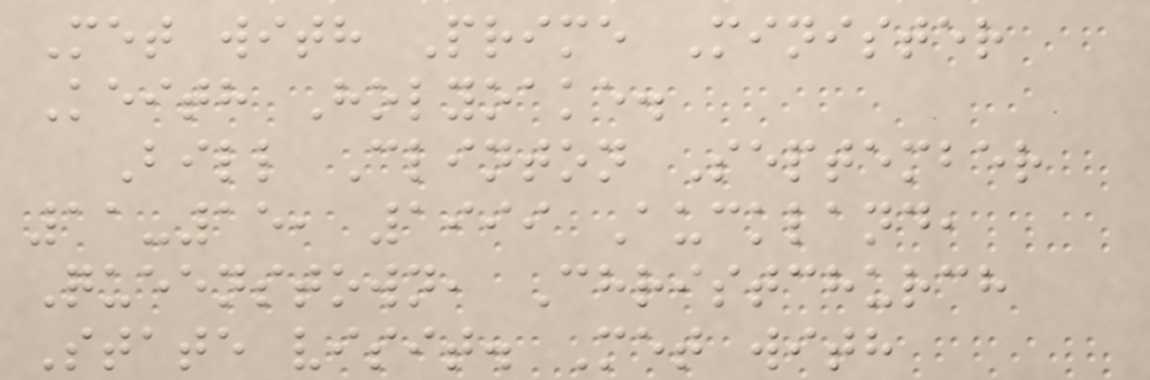Met with Prime Minister
Keith Holyoake.
Bill Clinton September
11-15, 1999 Auckland,
Queenstown, Christchurch
State visit. Met with
